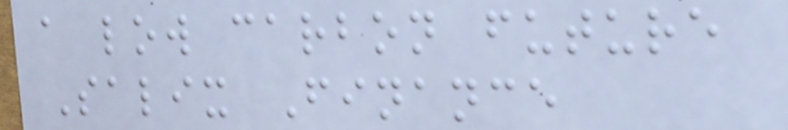a low carbon future
Salix Finance
